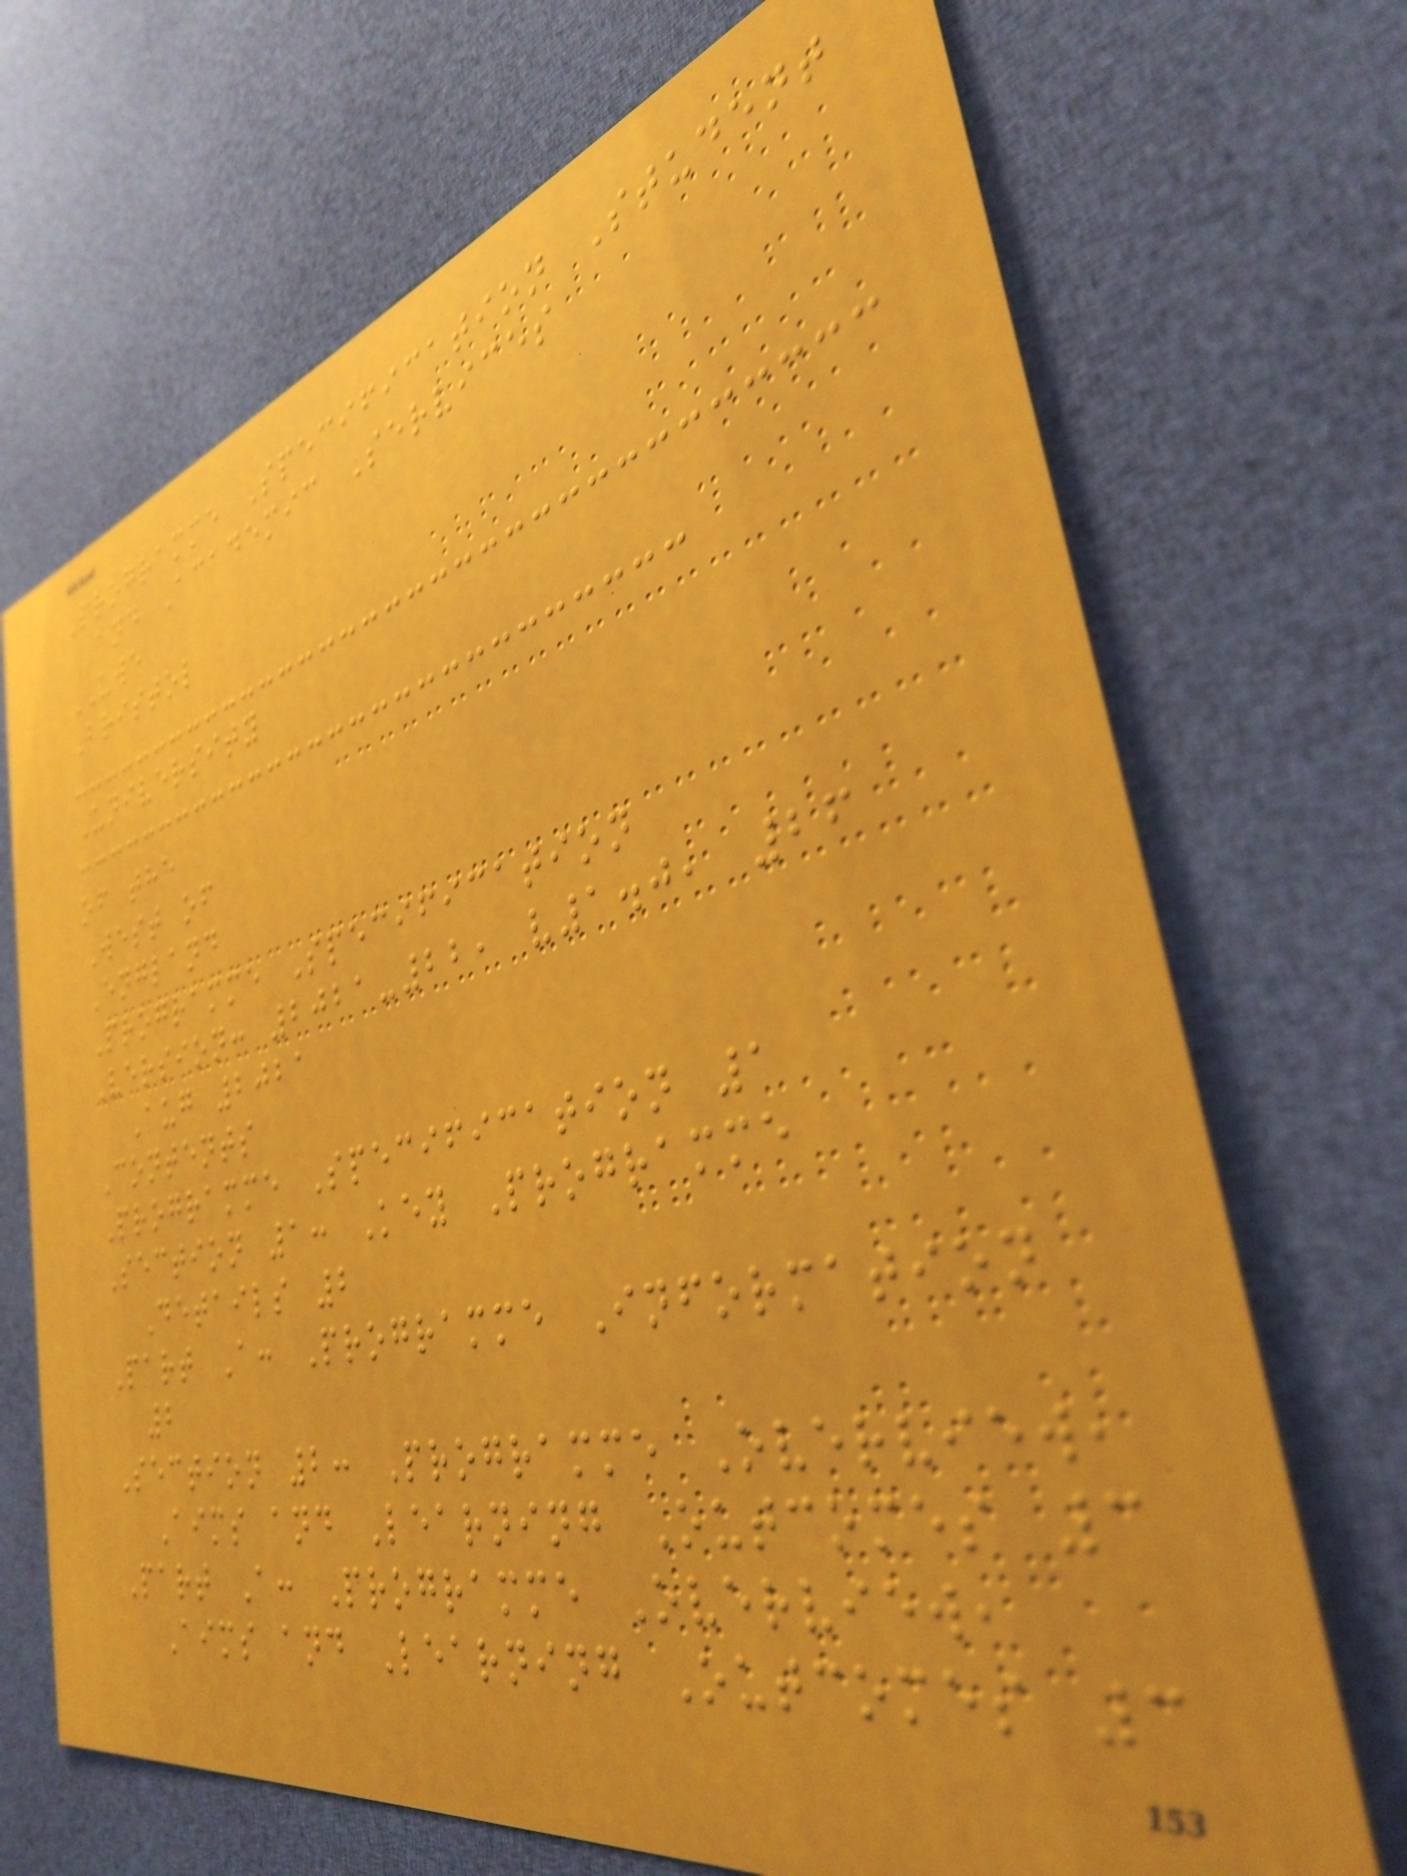Programme Specification Student
and Academic Services
UWE
Bristol
University
of the
West of
England
Programme Specification
Version: 2021-22, v1.0, 26
Aug 2021
Contents
Programme Specification 1
Section 1: Key Programme
Details 2
Part A: Programme Information
2
Section 2: Programme Overview,
Aims and Learning Outcomes 3
Part A: Programme Overview,
Aims and Learning Outcomes 3
